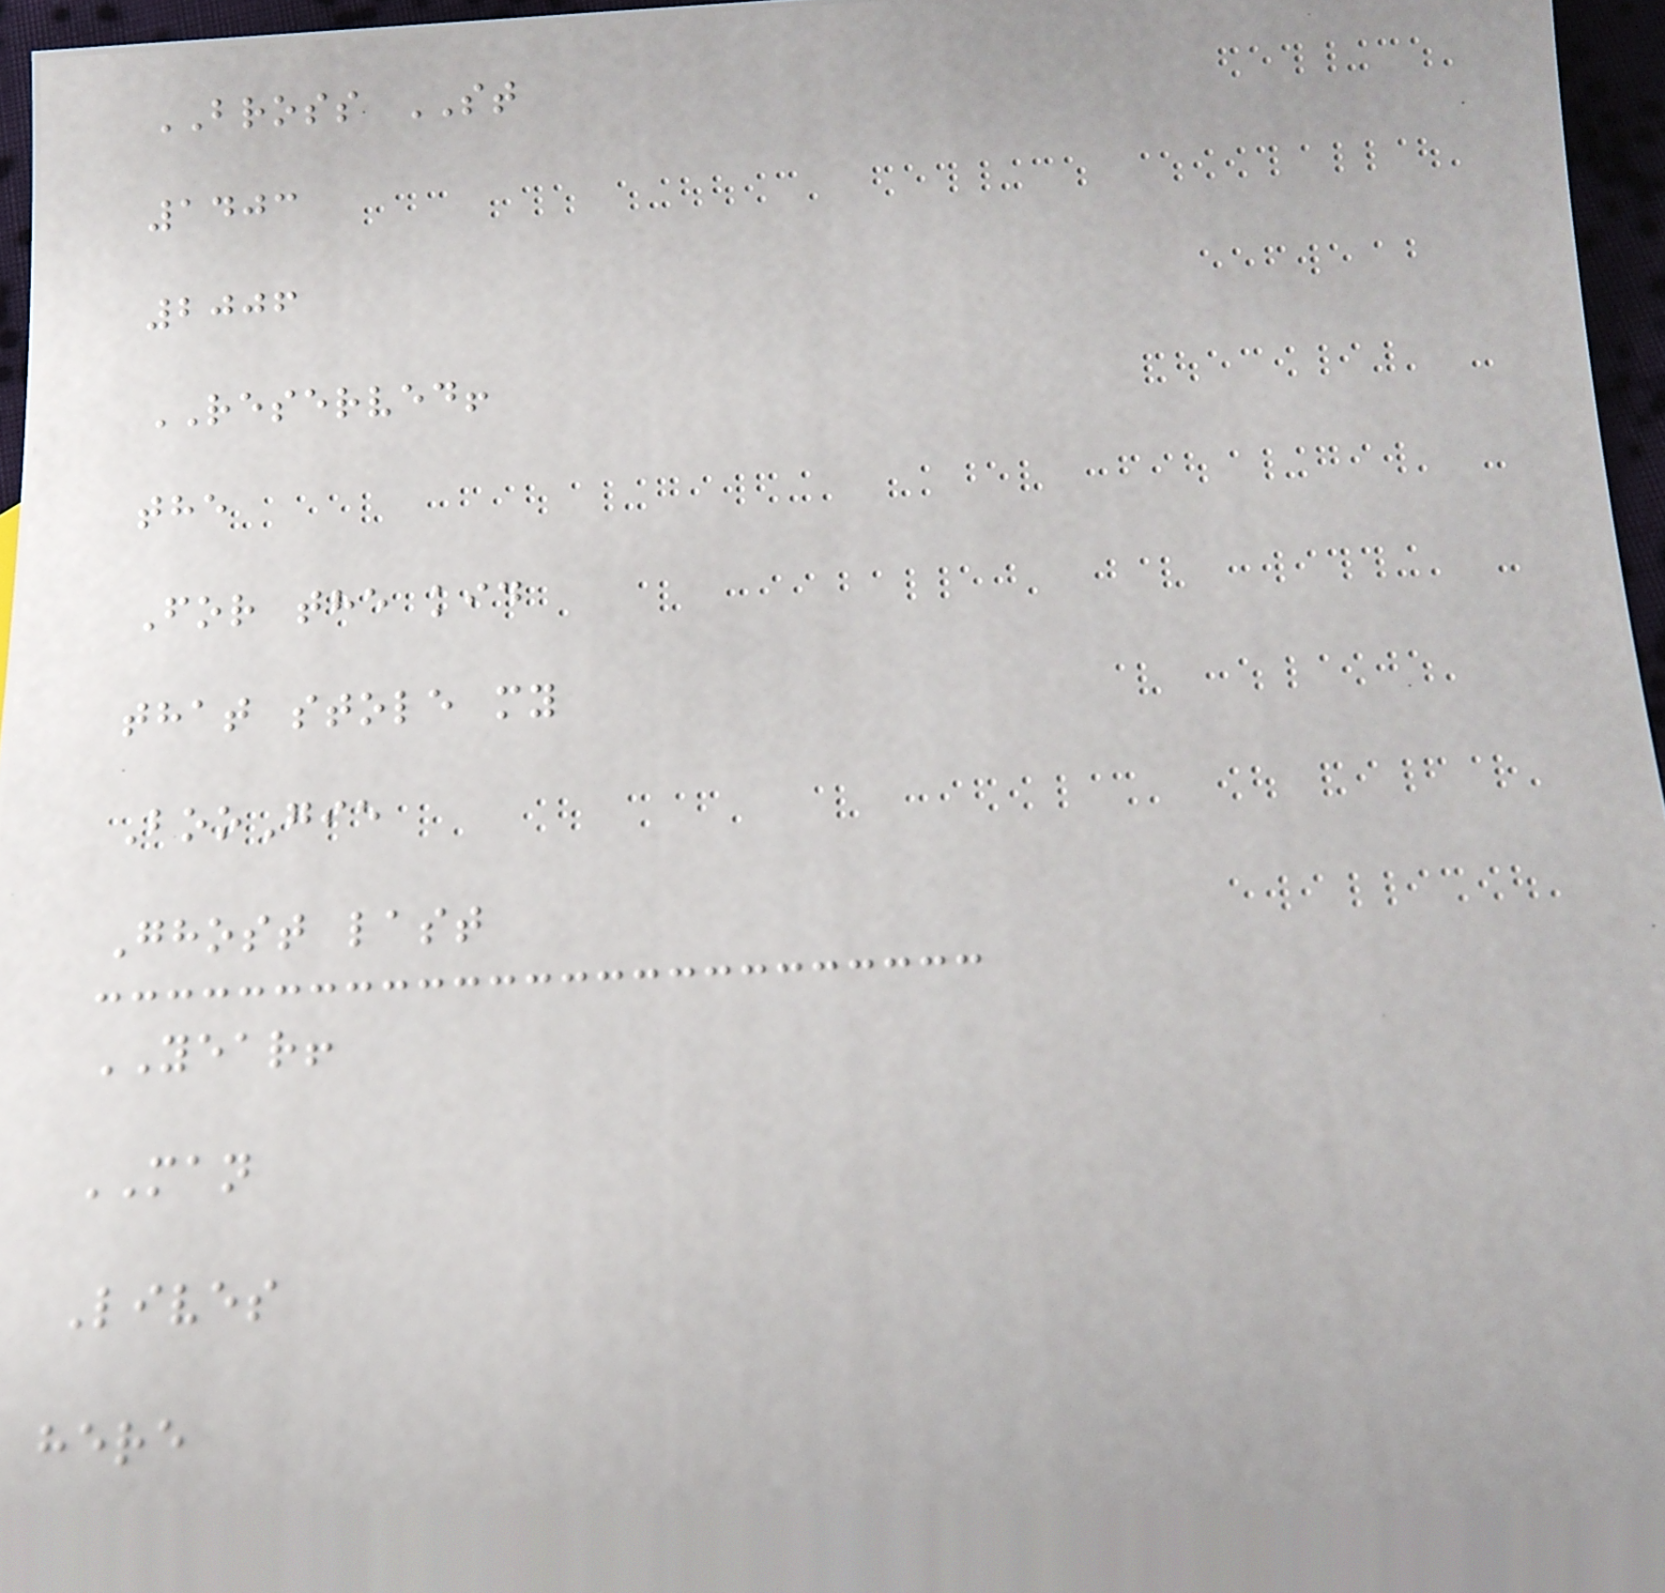BROSS ST
1403
2006
RESERVED!
the
For the kid
that stole my
BooGie
Ghost last
YEAR!
MAN
Lives
here
